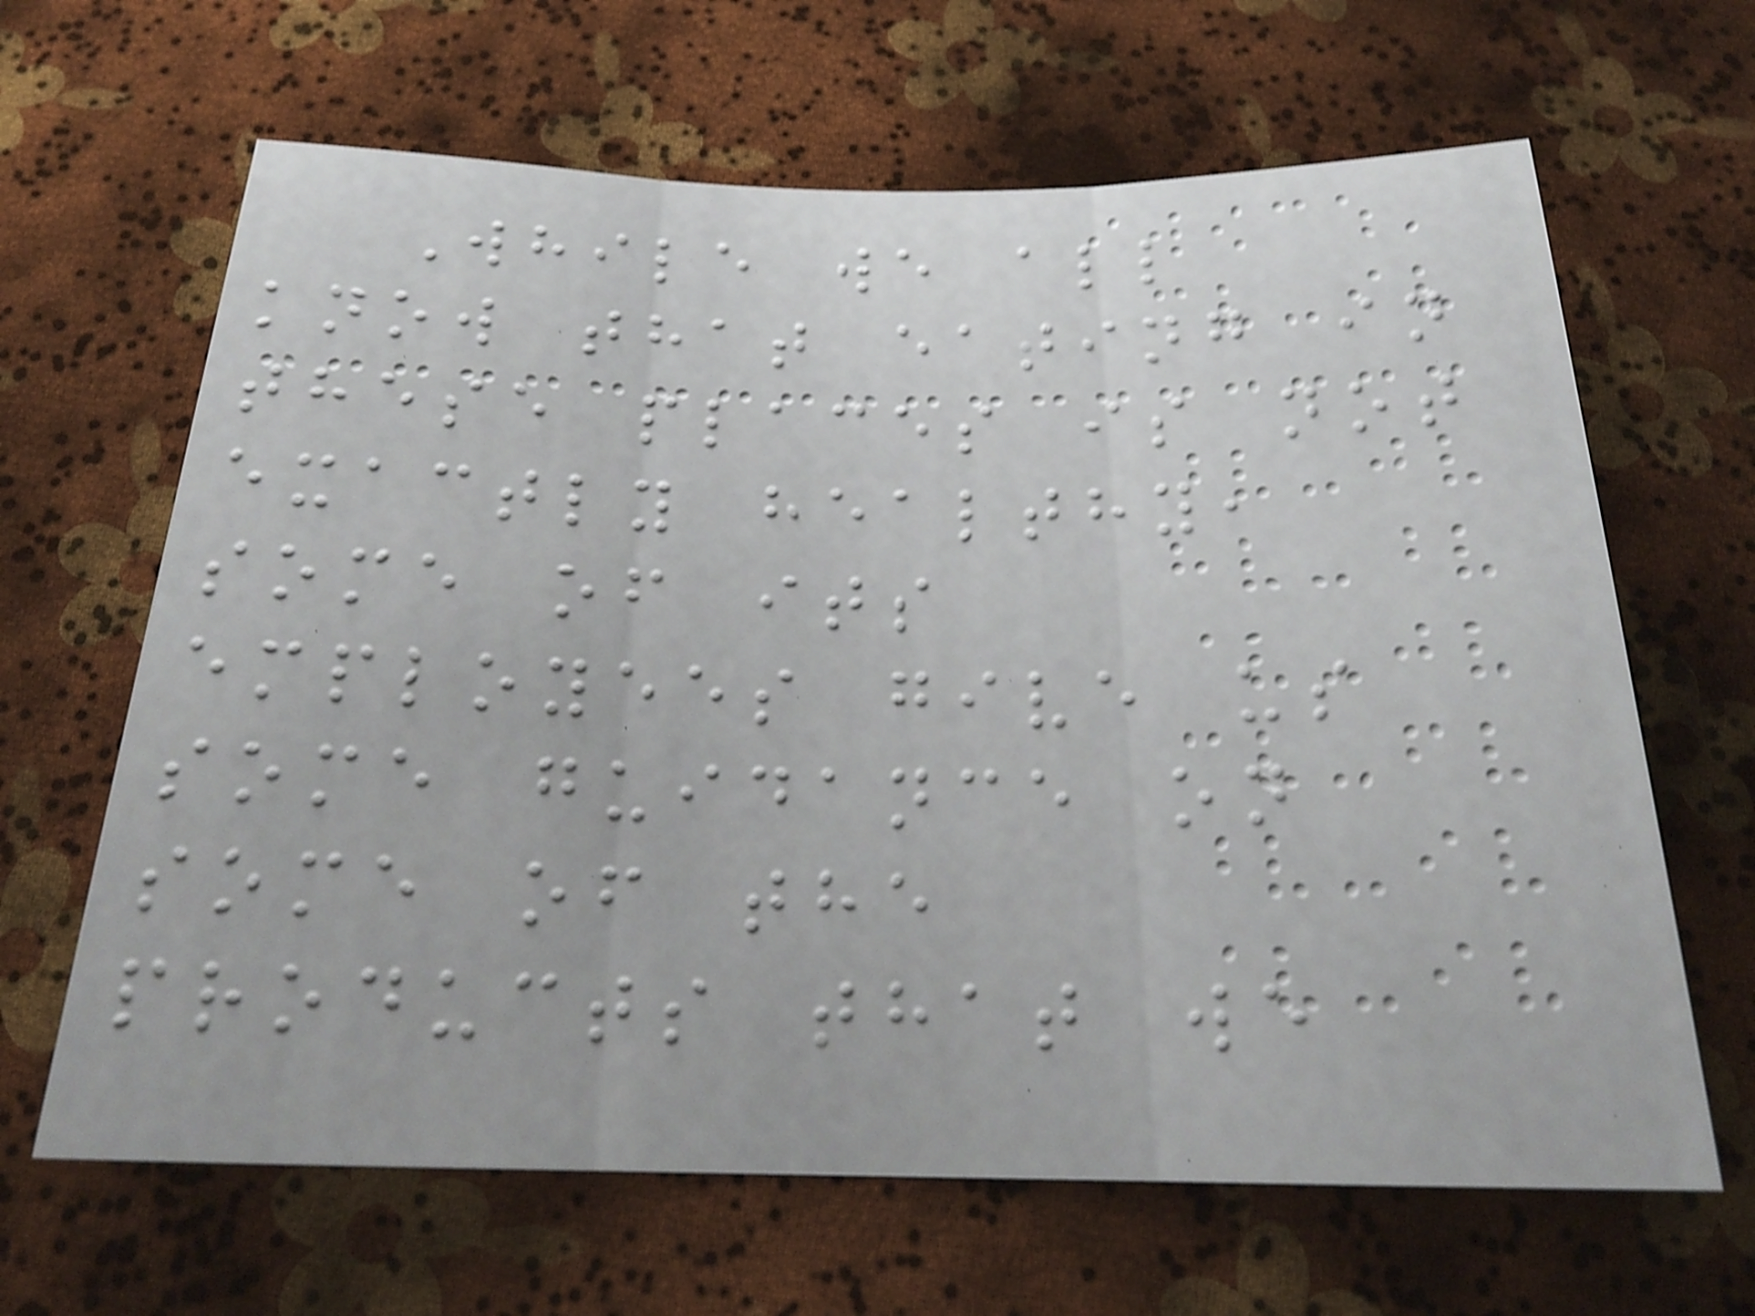While we all
know that eating in
these places is not
exactly healthy,
some of its
employees give us
some guidance on
some of the
products that we
